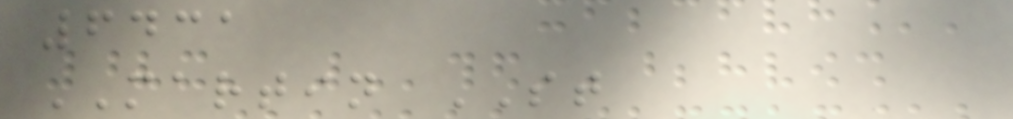6431
MARTIN ST
